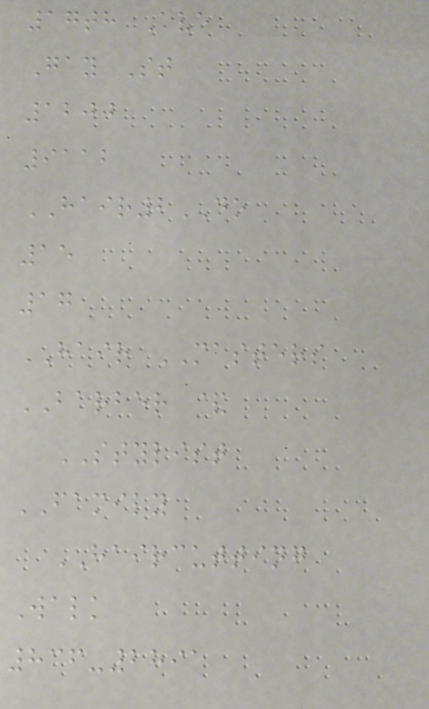17th Ave
Gay St
1200
9112
HAIR2DO
15
17
HAIR MASTERS
BARBER &
STYLIST
FAMILY
HAIRCUTTING
Walk
836-2891
